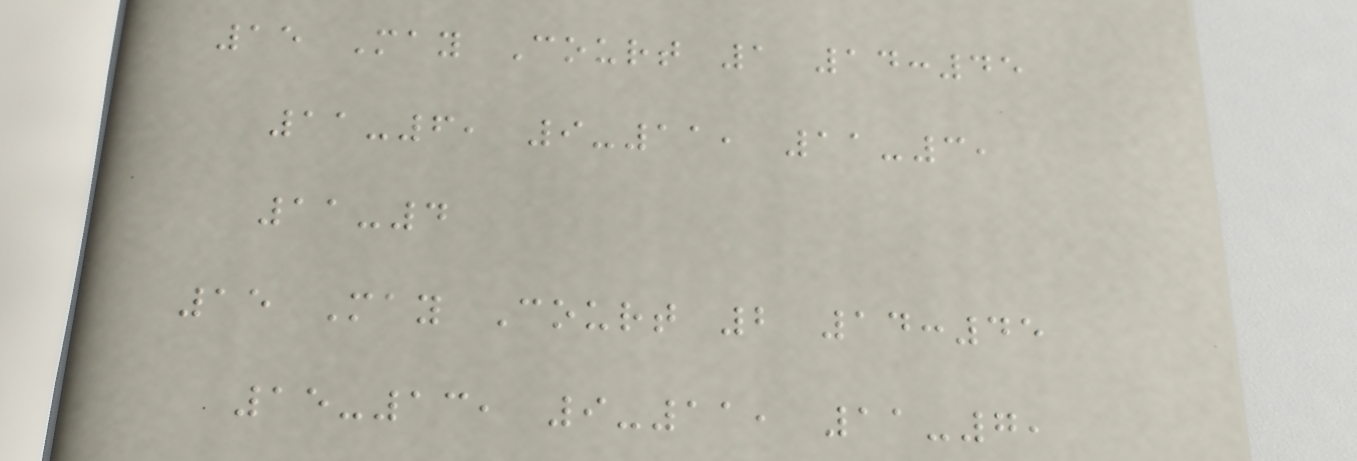15 May Court 1 14:45
11-6, 9-11, 11-3,
11-4
15 May Court 2 14:45
15-13, 9-11, 11-7,
